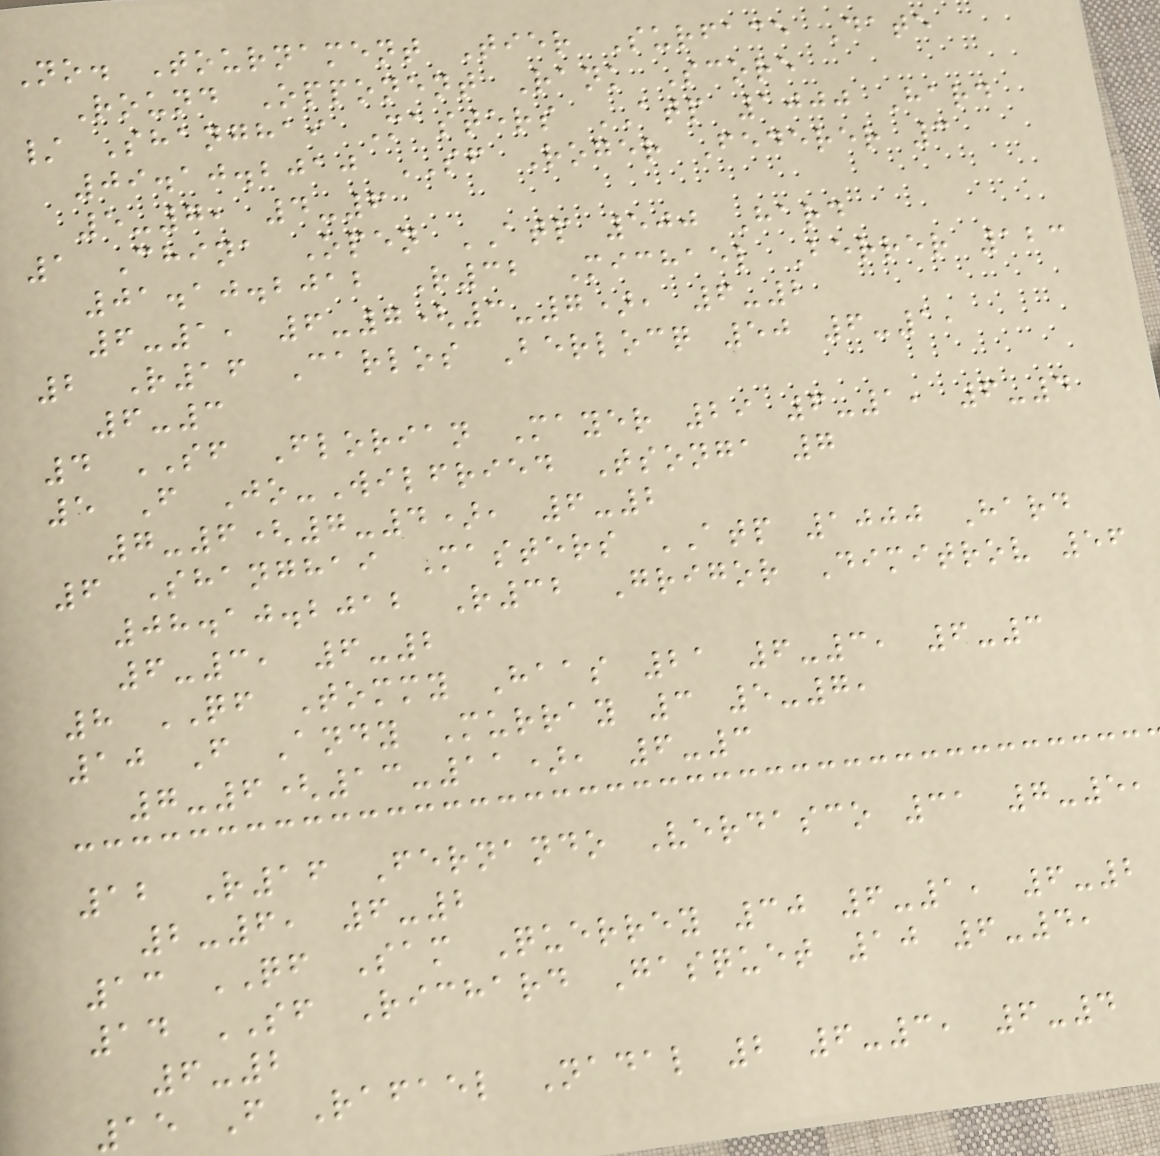No. Tournament Tier Surface Date
Round Opponent Rank Score
/ Shanghai Masters ATP 1000 Hard
09.10.2010 SF Roger Federer 3
5-7, 4-6
1 China Open ATP 500 Hard
01.10.2012 R32 Michael Berrer 123
6-1, 6-7(3-7), 6-2
2 R16 Carlos Berlocq 50 6-1,
6-3
4 SF Florian Mayer 29 6-1, 6-4
5 F Jo-Wilfried Tsonga 7
7-6(7-4), 6-2
6 Shanghai Masters ATP 1000 Hard
08.10.2012 R32 Grigor Dimitrov 56
6-3, 6-2
8 QF Tommy Haas 21 6-3, 6-3
10 F Andy Murray 3 5-7,
7-6(13-11), 6-3
12 R16 Fernando Verdasco 31 7-5,
2-6, 6-2
13 QF Sam Querrey 30 6-1, 6-2
14 SF Richard Gasquet 10 6-4,
6-2
15 F Rafael Nadal 2 6-3, 6-4
